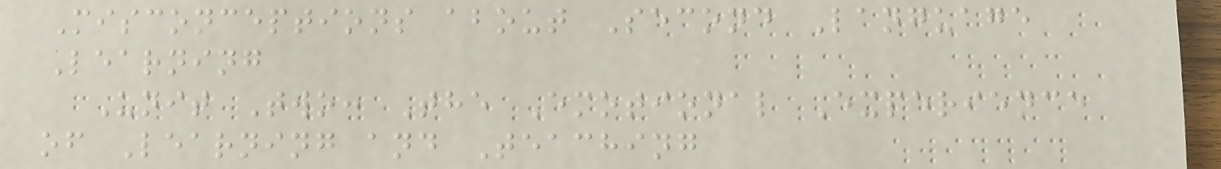Misconceptions about Second Language
Learning
Unit Two: The Emotional Experience
of Learning and Teaching
